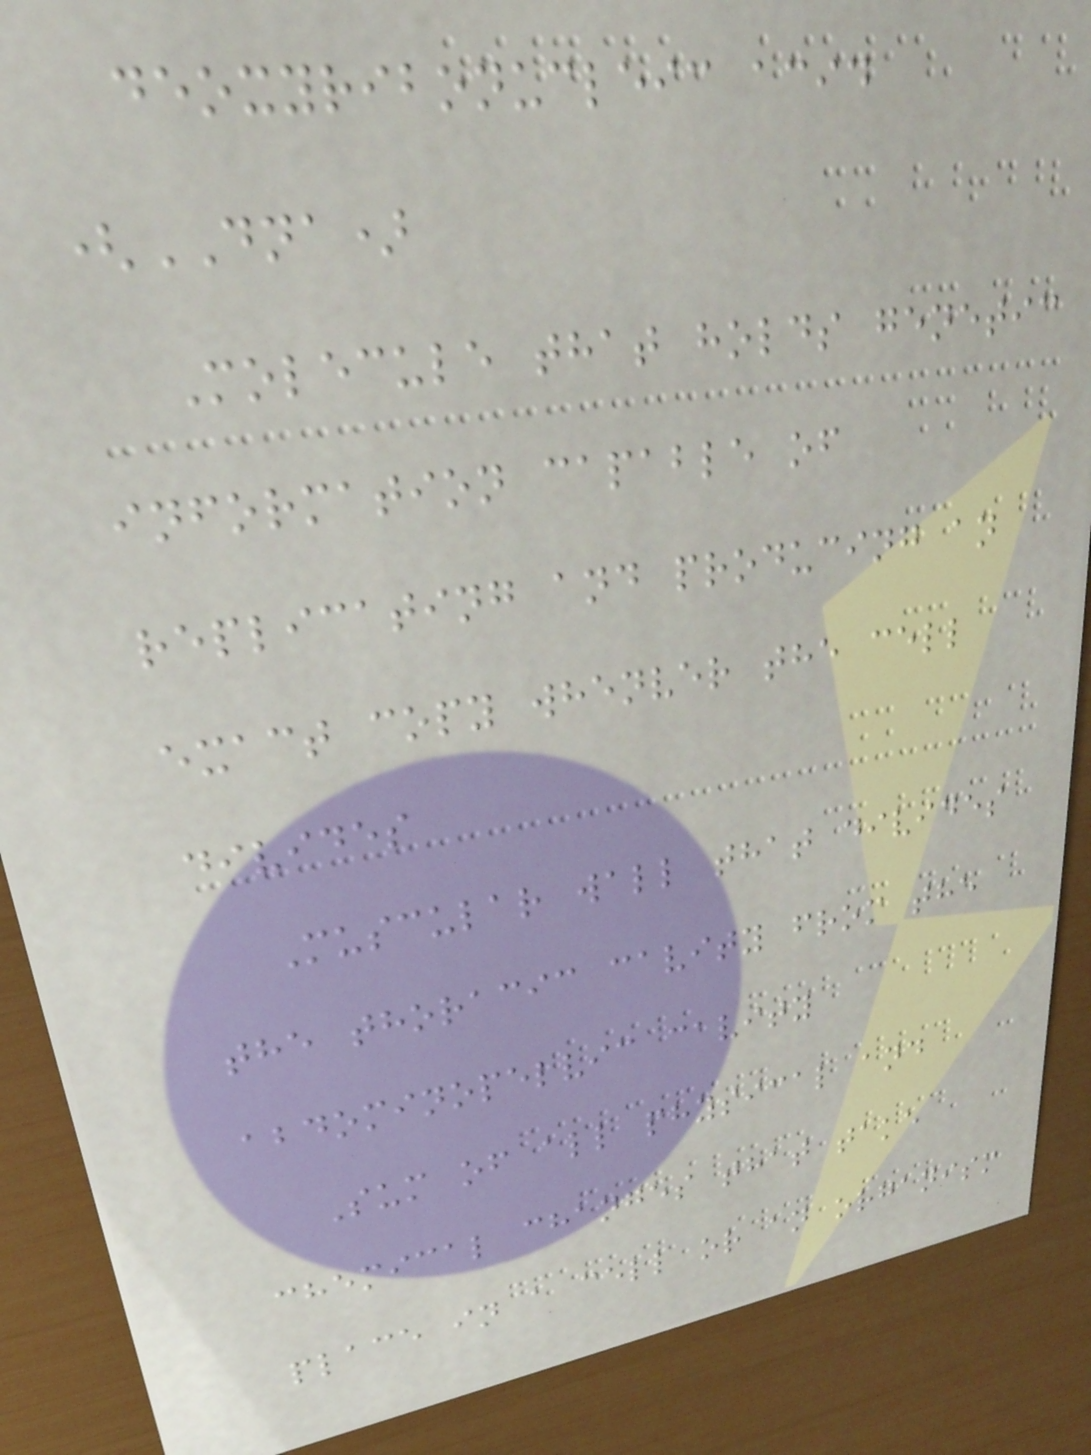deoxyribonucleic acid
(DNA)
Molecule that holds genetic
information capable of
replicating and producing an
exact copy whenver the cell
divides
Muscular wall that divides
the thoracic cavity from the
abdominopelvic cavity
Sum of all physical and
chemical changes that take
place in a cell or an organism
